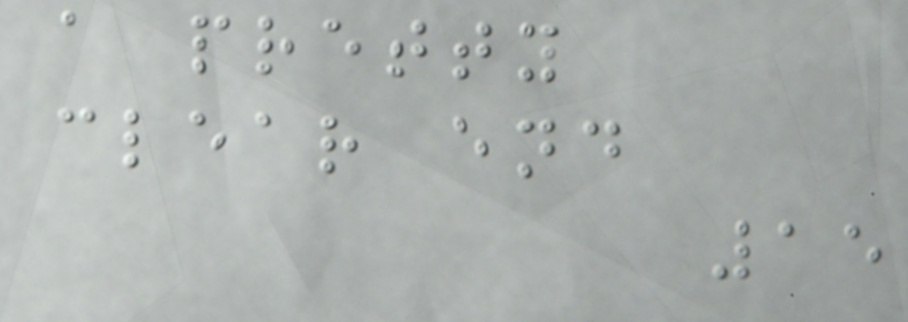a pretty
clear end
15
